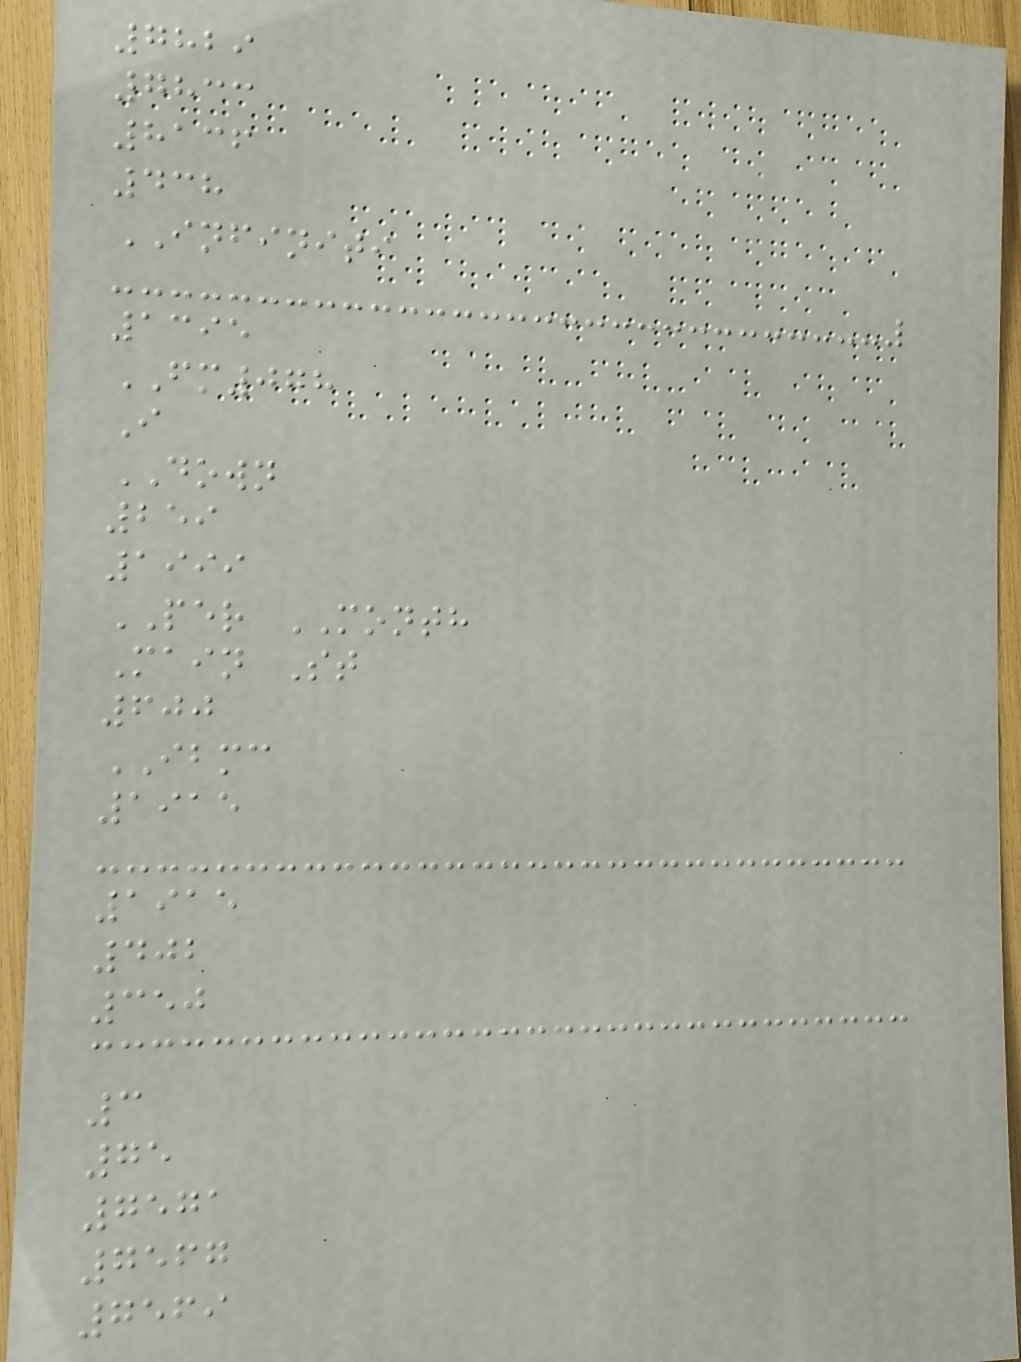7829
7833
8136
438
INFINITI
1395
FM078
I
DOWN
259
1999
PER MONTH
Main St
600
IBMC
1915
1915
402
350
3
75
7571
7567
7569
